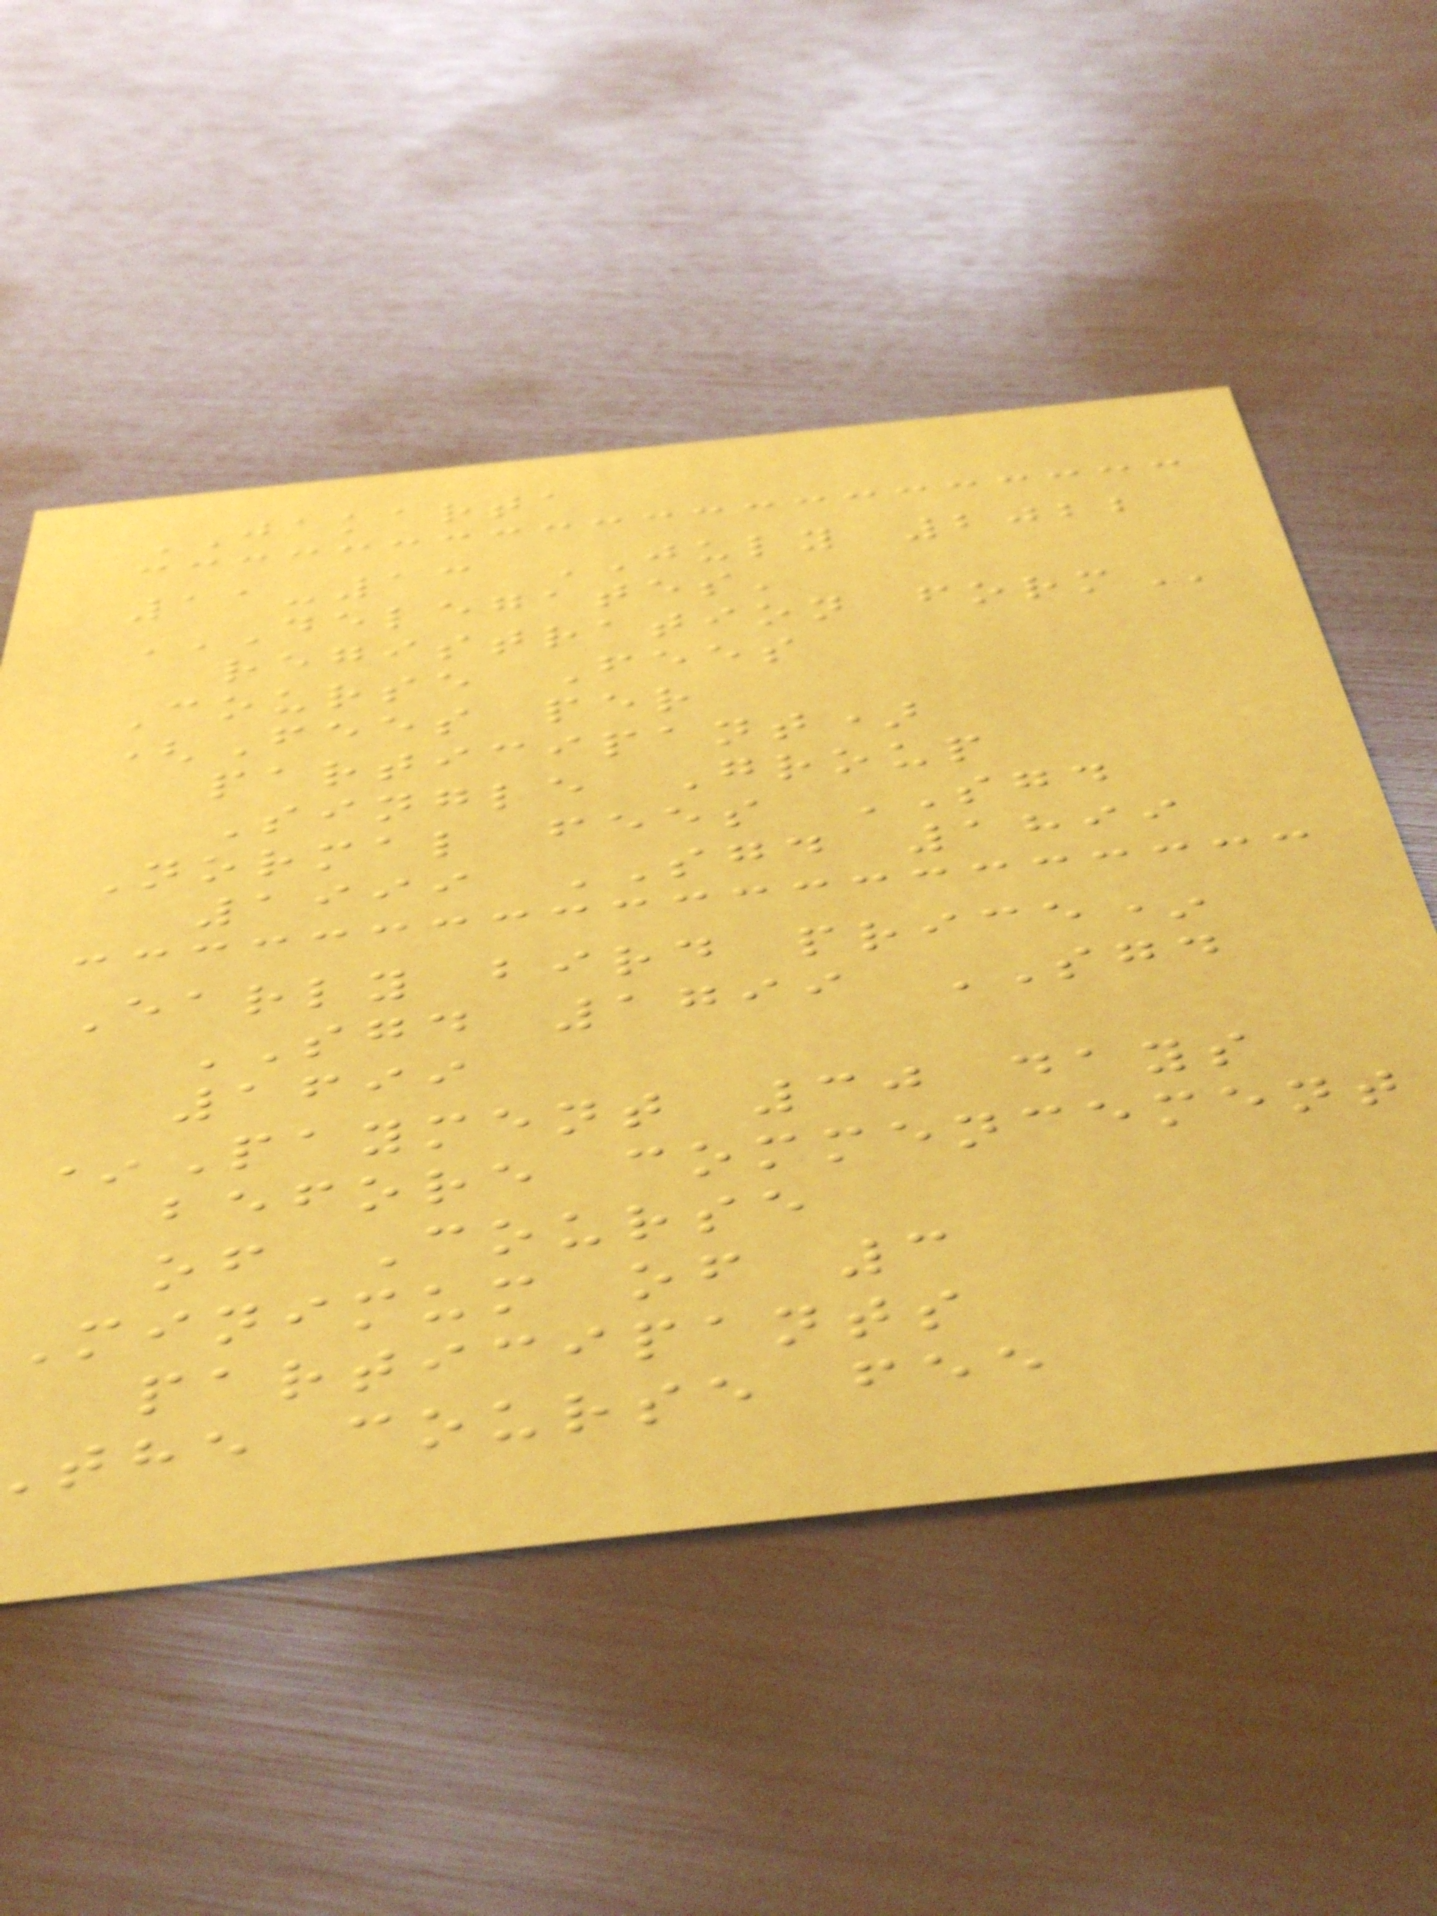JAKARTA
11-13 JULY 2022
DELEGATES'
registration
Course Fees
(Fees per
participant)
Single Group
Normal fees SGD
1999 SGD 1899
Early bird price*
SGD 1799 SGD
1699
*Payment 30 days
before commencement
of Course
Minimum of 3
participants
the course fee
